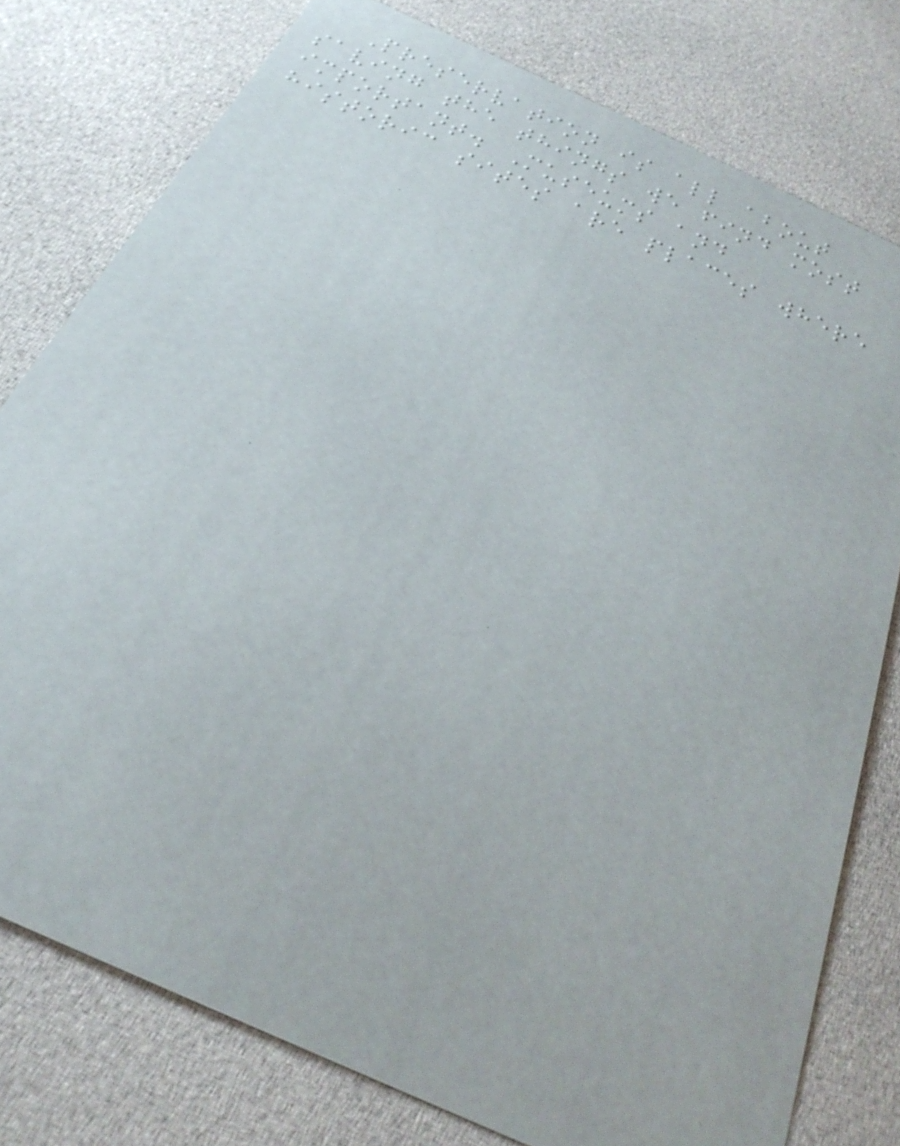Preservation is all about
saving the things we find most
important. Museums and
historic sites are places where
